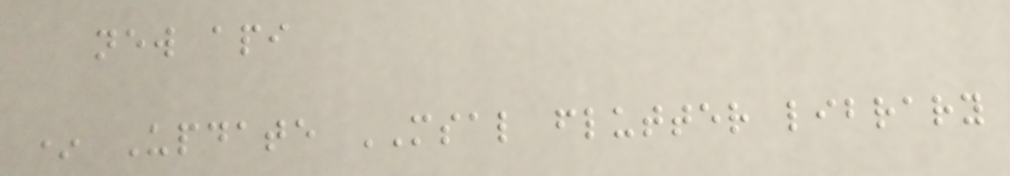new api
* Update MSAL flutter library
